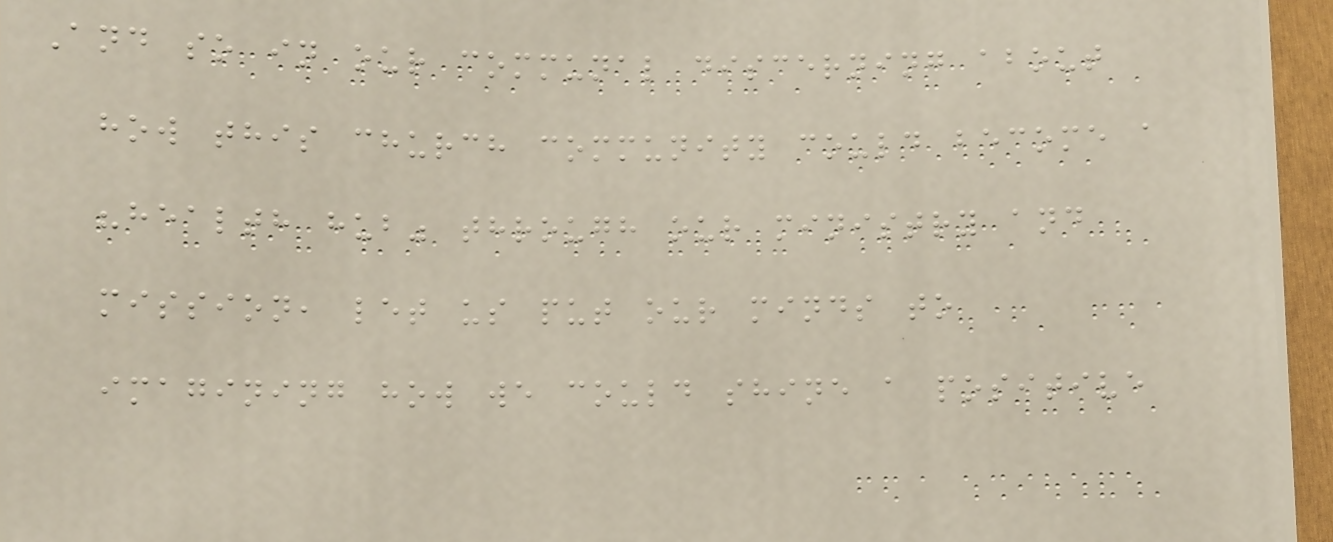And so in our communal discerning about
how this church community could become a
"health hub" through our ministry and
mission, let us put our minds to
imagining how we could shine a positive
